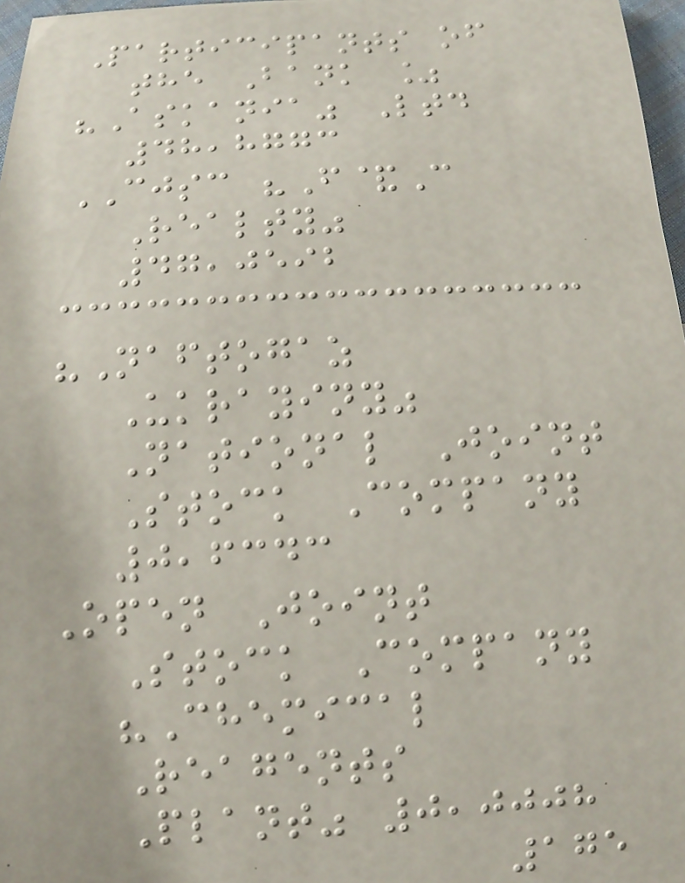Participants of
the Bank %
"Askania" Ltd
48,8773
CJSC "F&C
Realty"
47,0592
"Naftogaz
Ukrayiny"
National Joint
Stock Company
0,6343
Open Joint
Stock Company
"Chemical
Reagents
Plant" 0,0008
175
